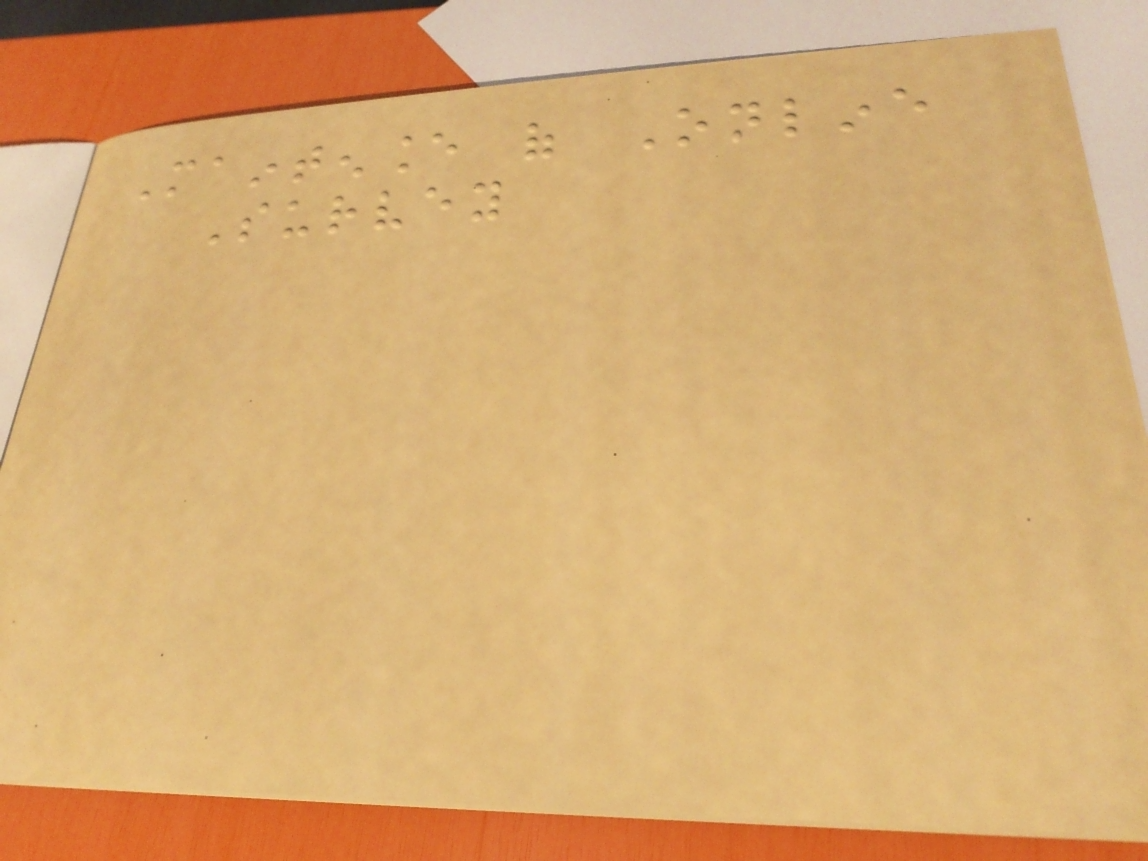Maintenance of Online
Survey
